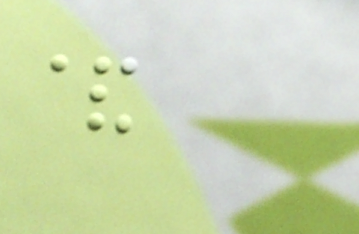&
